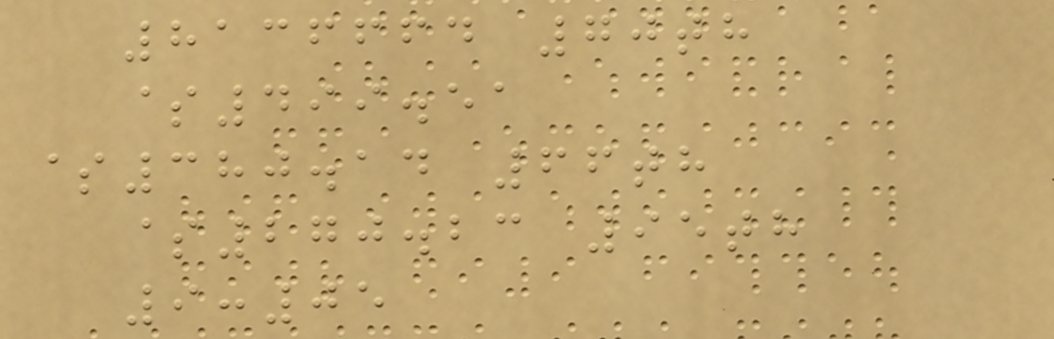8136664 70th
$499.51
$380.14 66th
$270.23 95th
9:05
